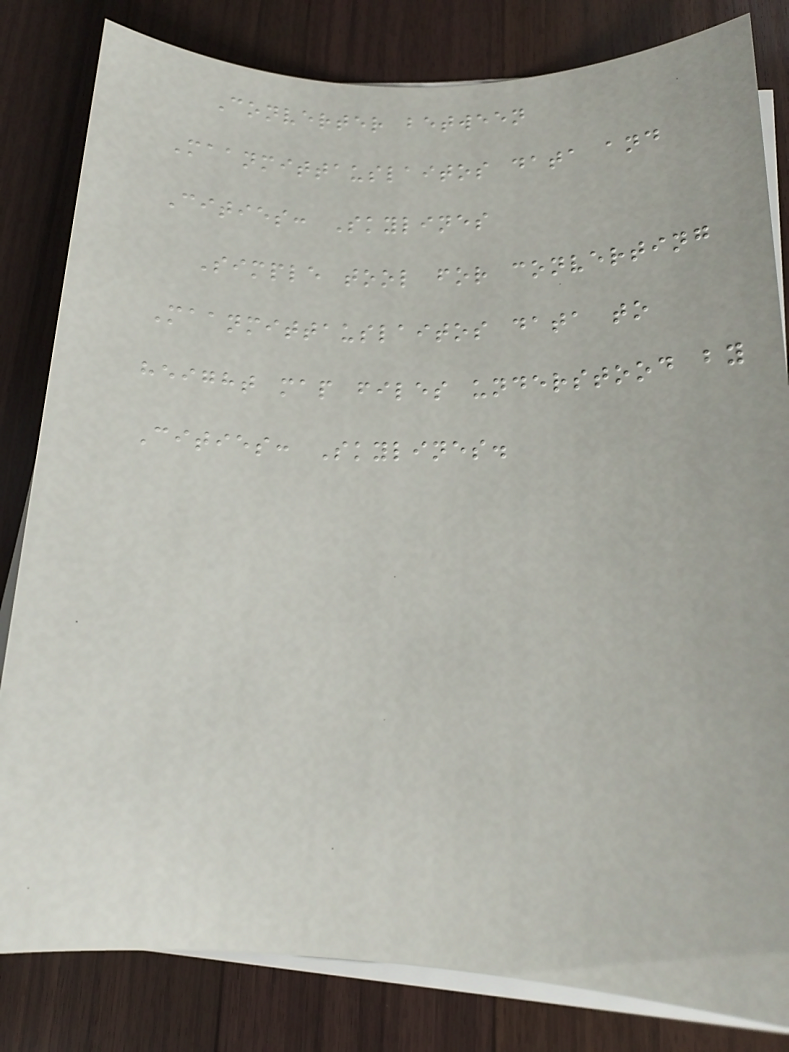Converter between
Maanmittauslaitos data and
Cities: Skylines
Simple tool for converting
Maanmittauslaitos data to
height map files understood by
Cities: Skylines.
